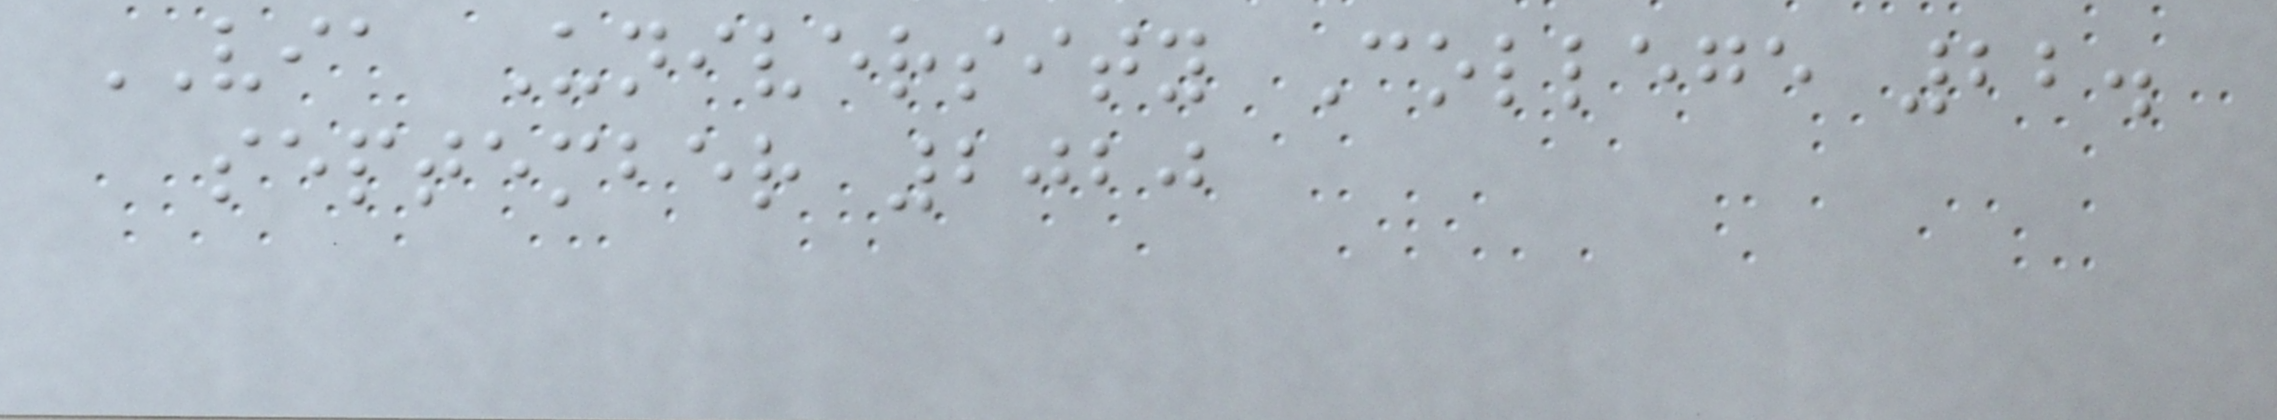VIA University College 22.
september 2020
